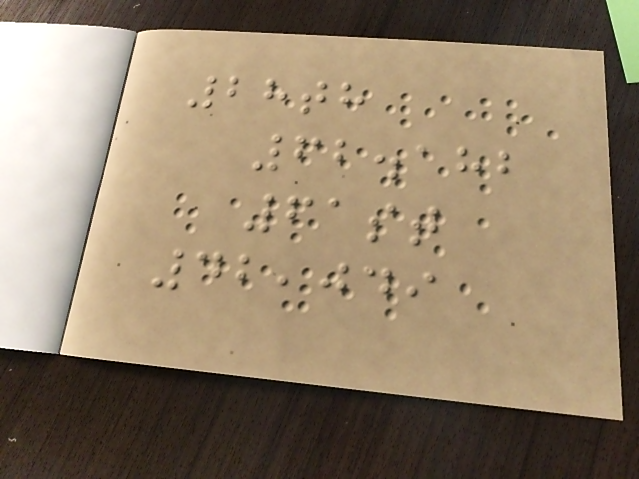28th
62.182
61st
42,049
